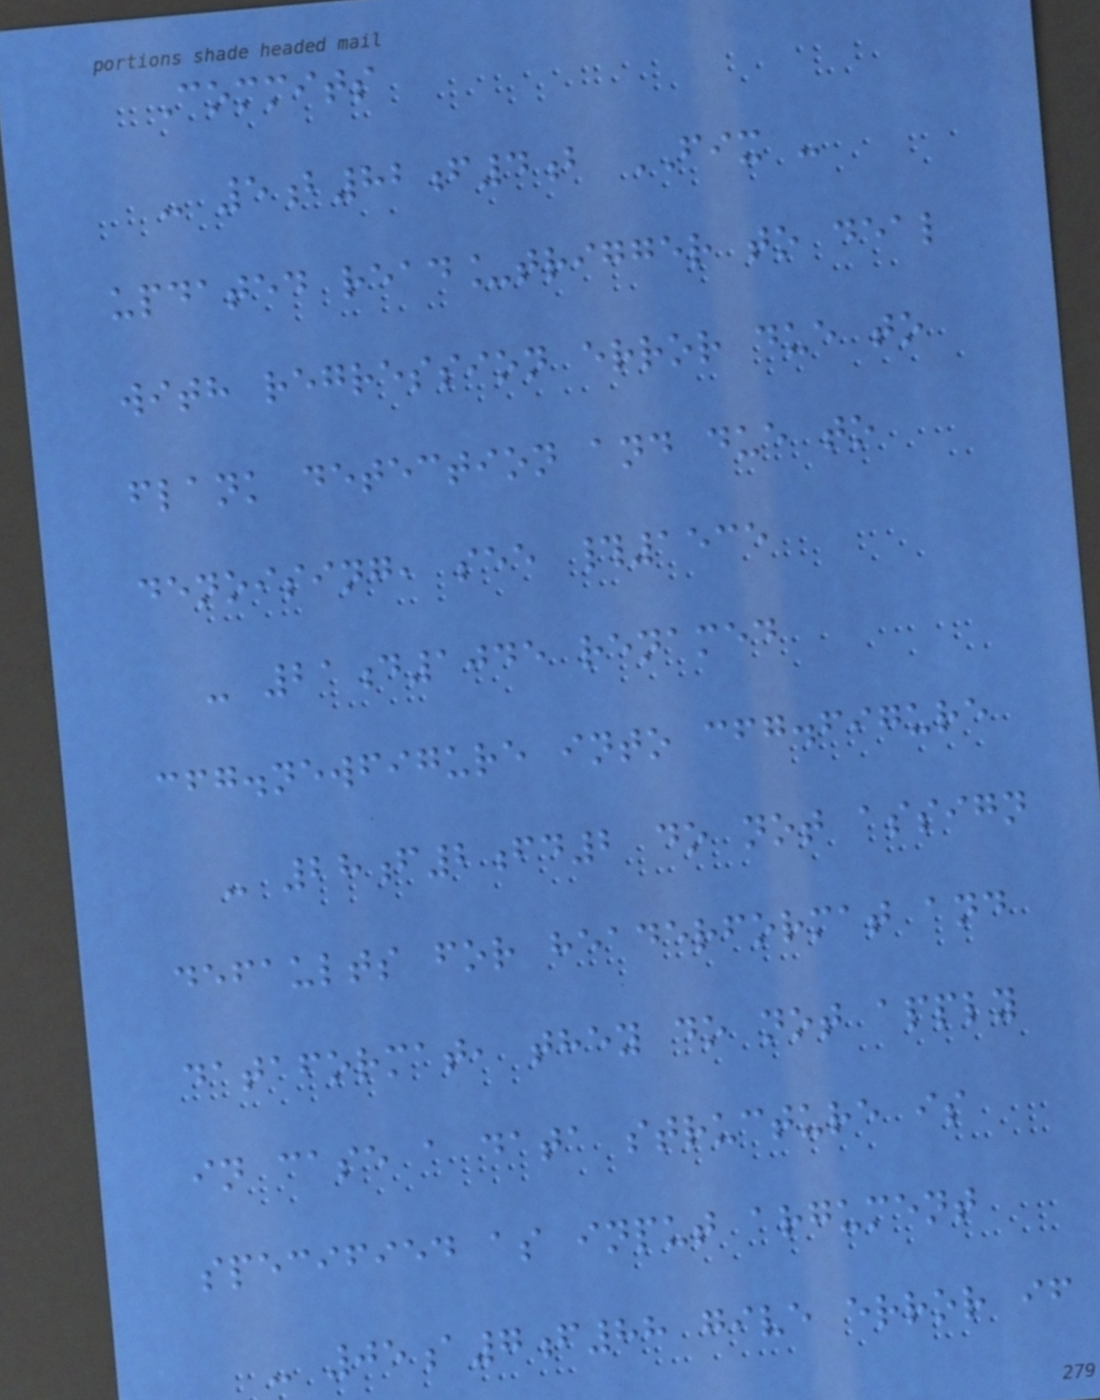Commits
- 5b82f4b FIX -
updated read_trigger to deal
with regression error due to
flank detection and due to
denoising, see #1535
- 21d1045 renamed
cfg.newfigure into cfg.figure
- 28f2fd2 do not assign
defaults for headerformat and
dataformat, they do not apply
in case a data structure is
specified as input argument
- 05a7f88 give error if
